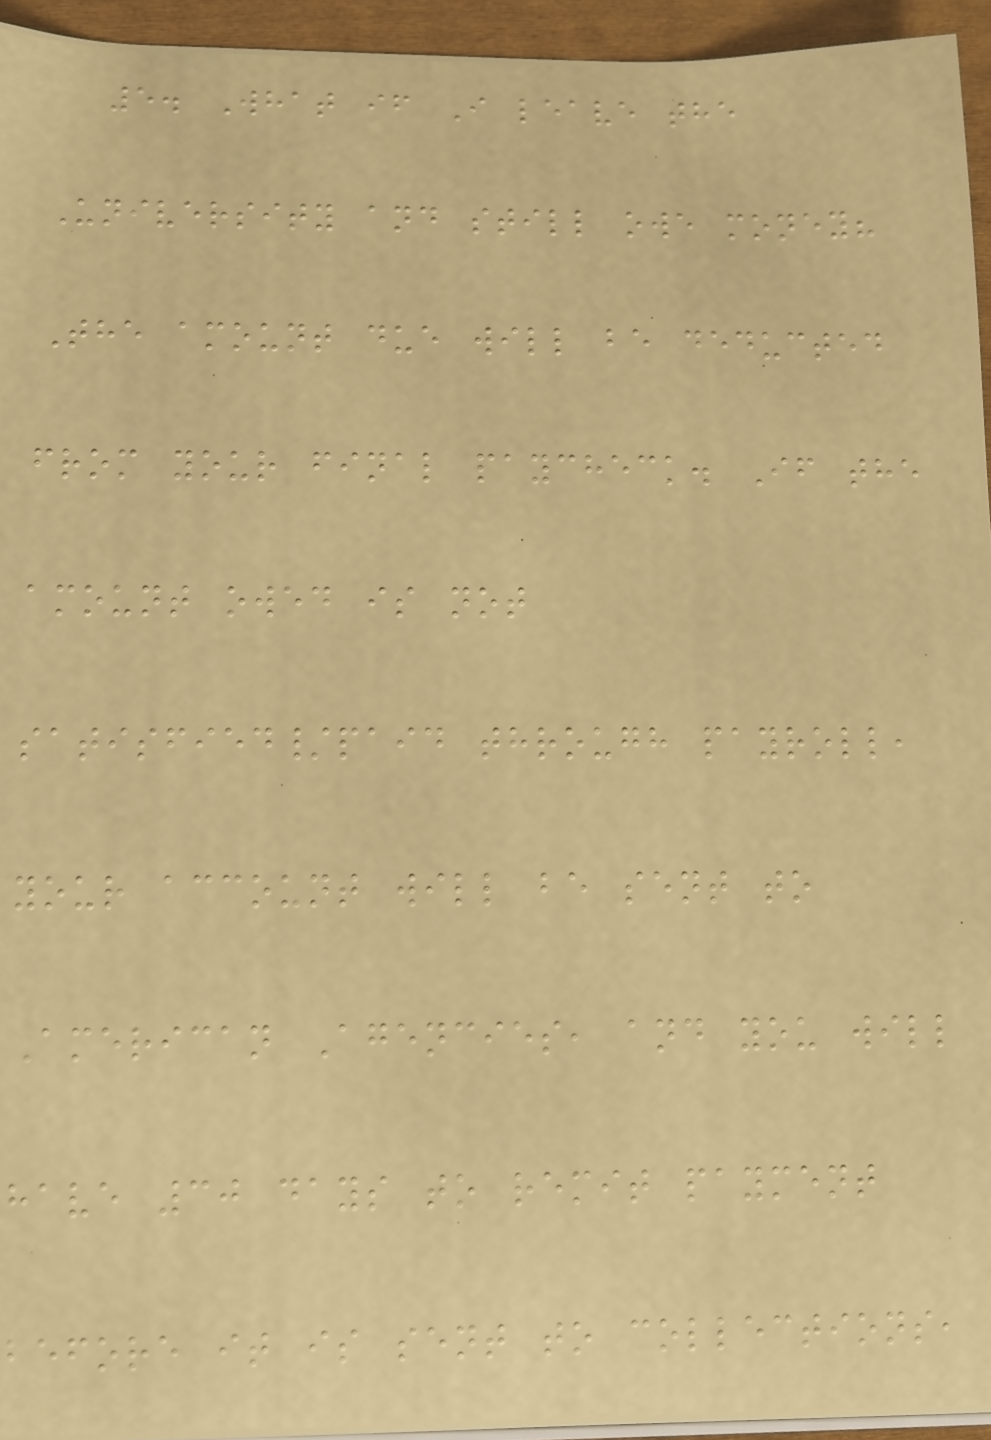5. What if I leave the
University and still owe money?
The amount due will be deducted
from your final paycheck. If the
amount owed is not
satisfied/paid through payroll,
your account will be sent to
American Agencies, and you will
have 30 days to remit payment
before it is sent to collections,
